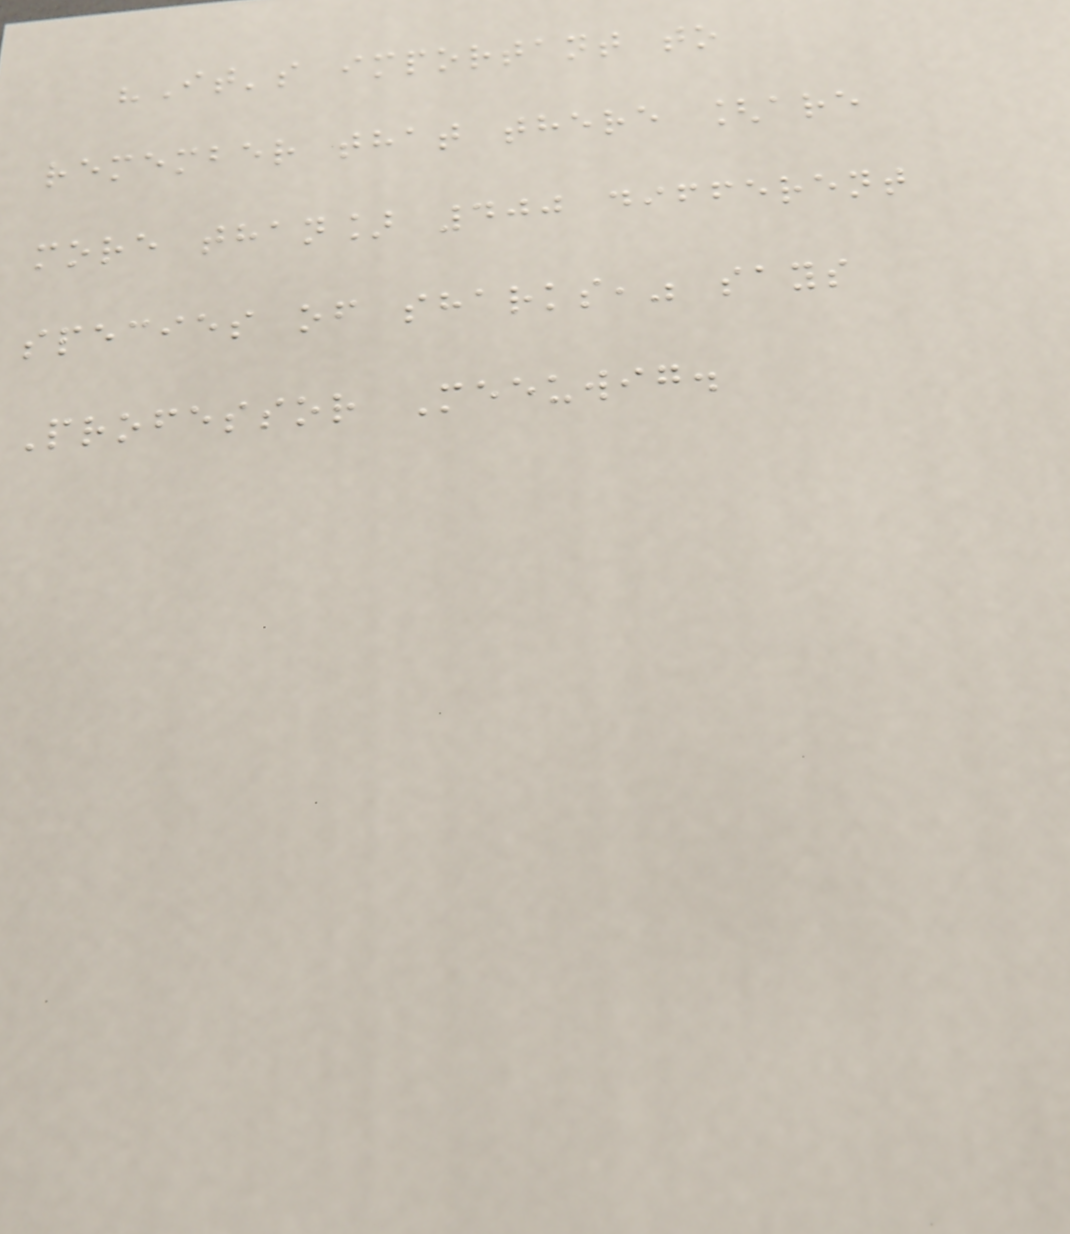"It's important to
remember that there [are
more than] 400 different
species of sharks," says
Professor Meeuwig.
